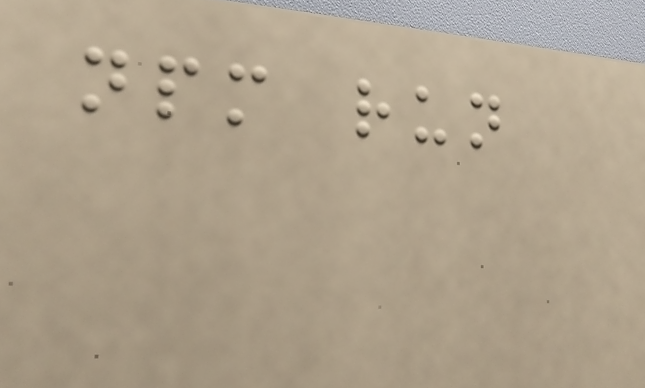npm run
